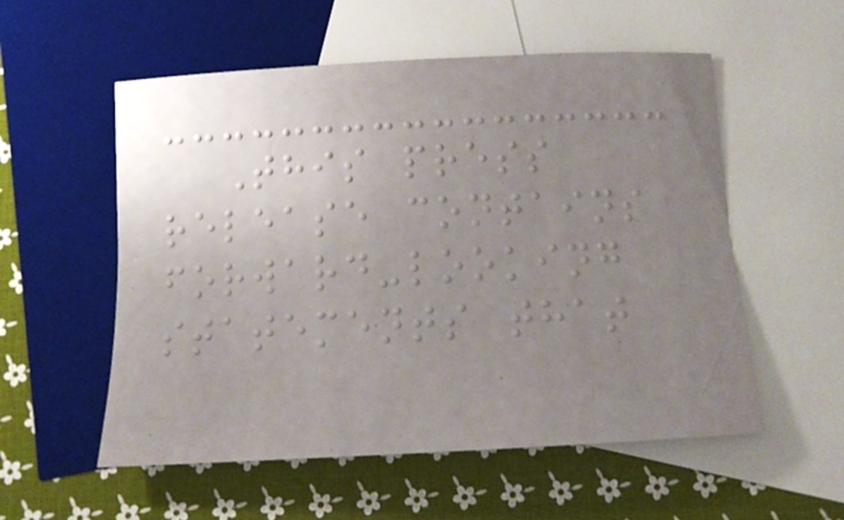This press
release contains
forward-looking
statements that
